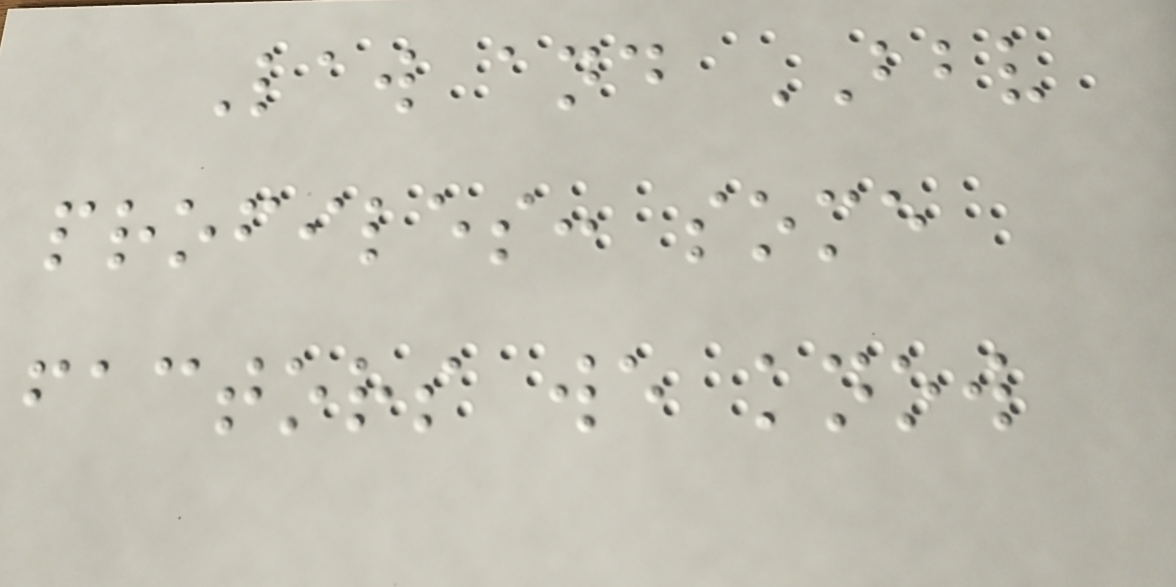Law and BBV
profiles: some
factors we know
